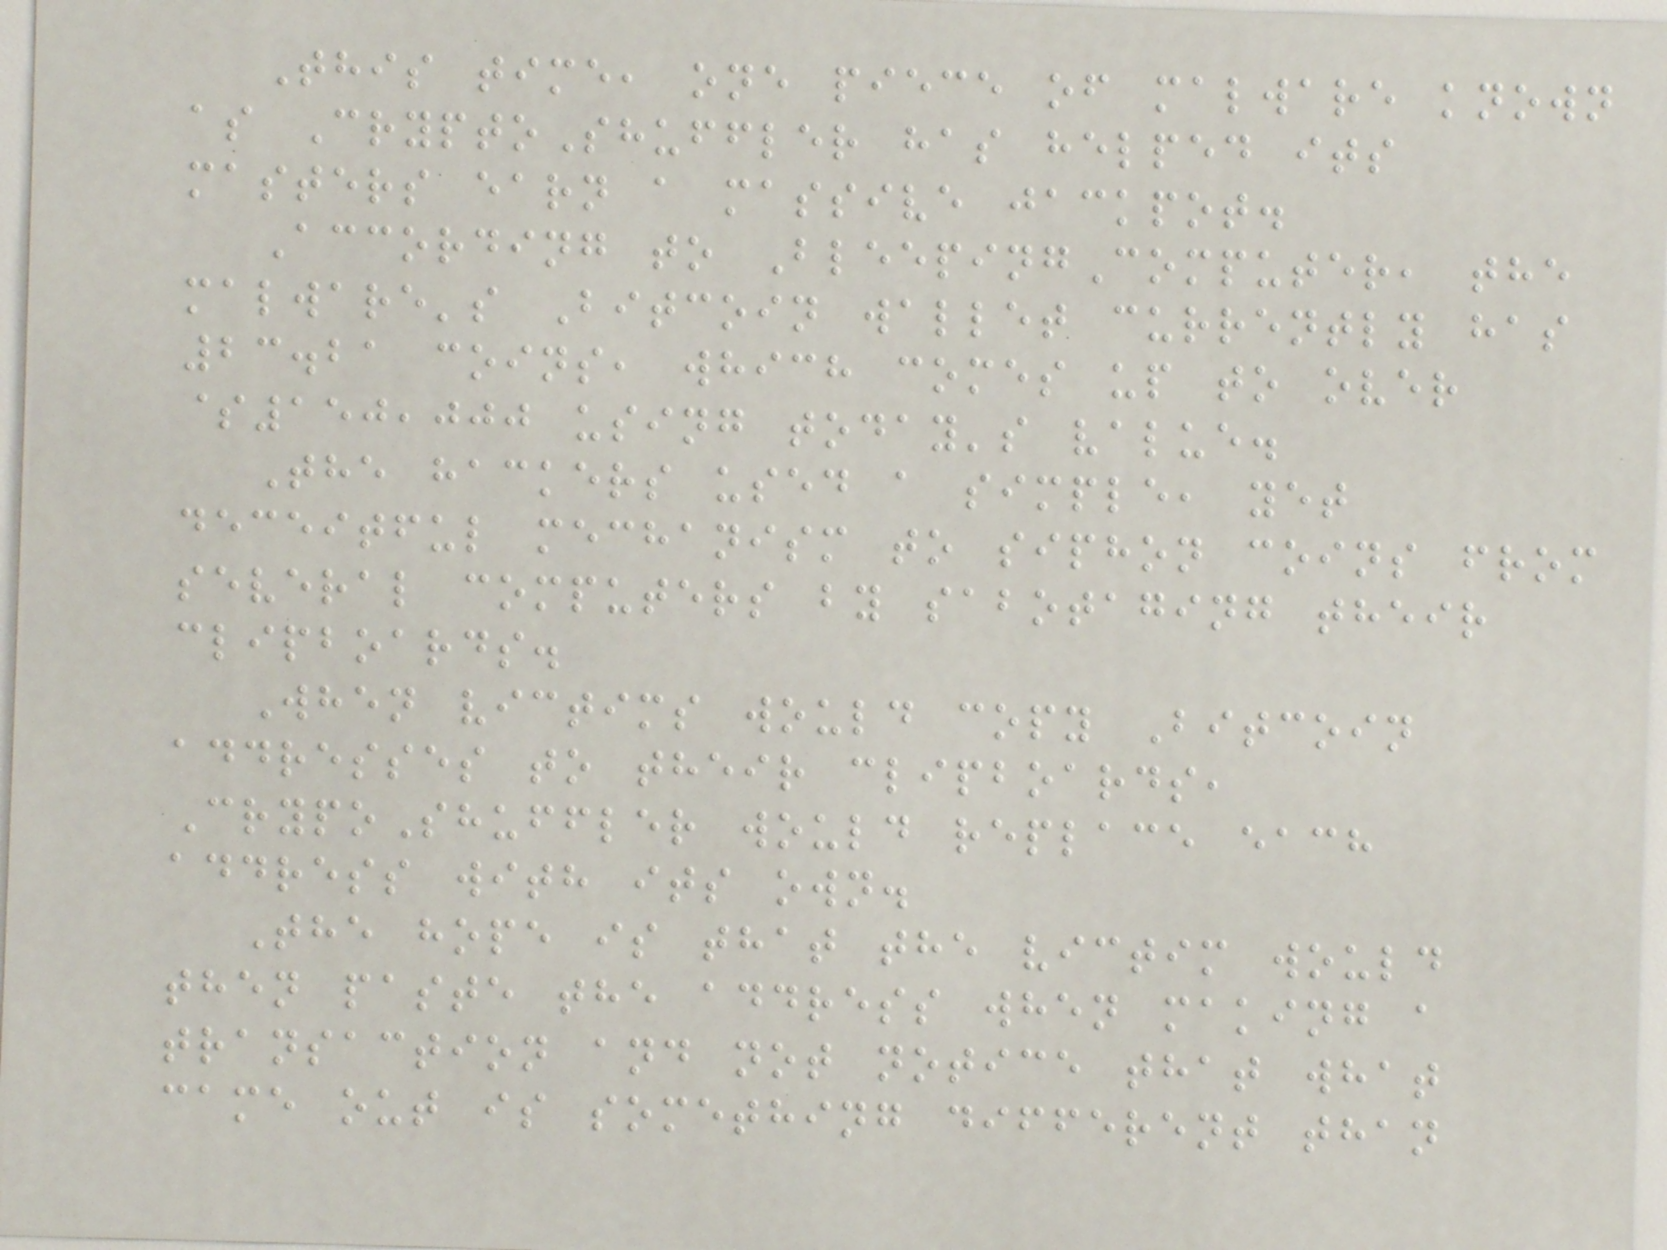This time, one piece of malware known
as CryptoShuffler has helped its
masters earn a massive jackpot.
According to BleepingComputer, the
malware's Bitcoin wallet currently has
23.21 coins, which comes up to over
$150,000 using today's value.
The hackers used a simple, yet
deceitful mechanism to siphon coins from
several computers by sabotaging their
clipboards.
When victims would copy Bitcoin
addresses to their clipboards,
CrypoShuffler would replace each
address with its own.
The hope is that the victim would
then paste the address when making a
transaction and not notice that what
came out is something different than
